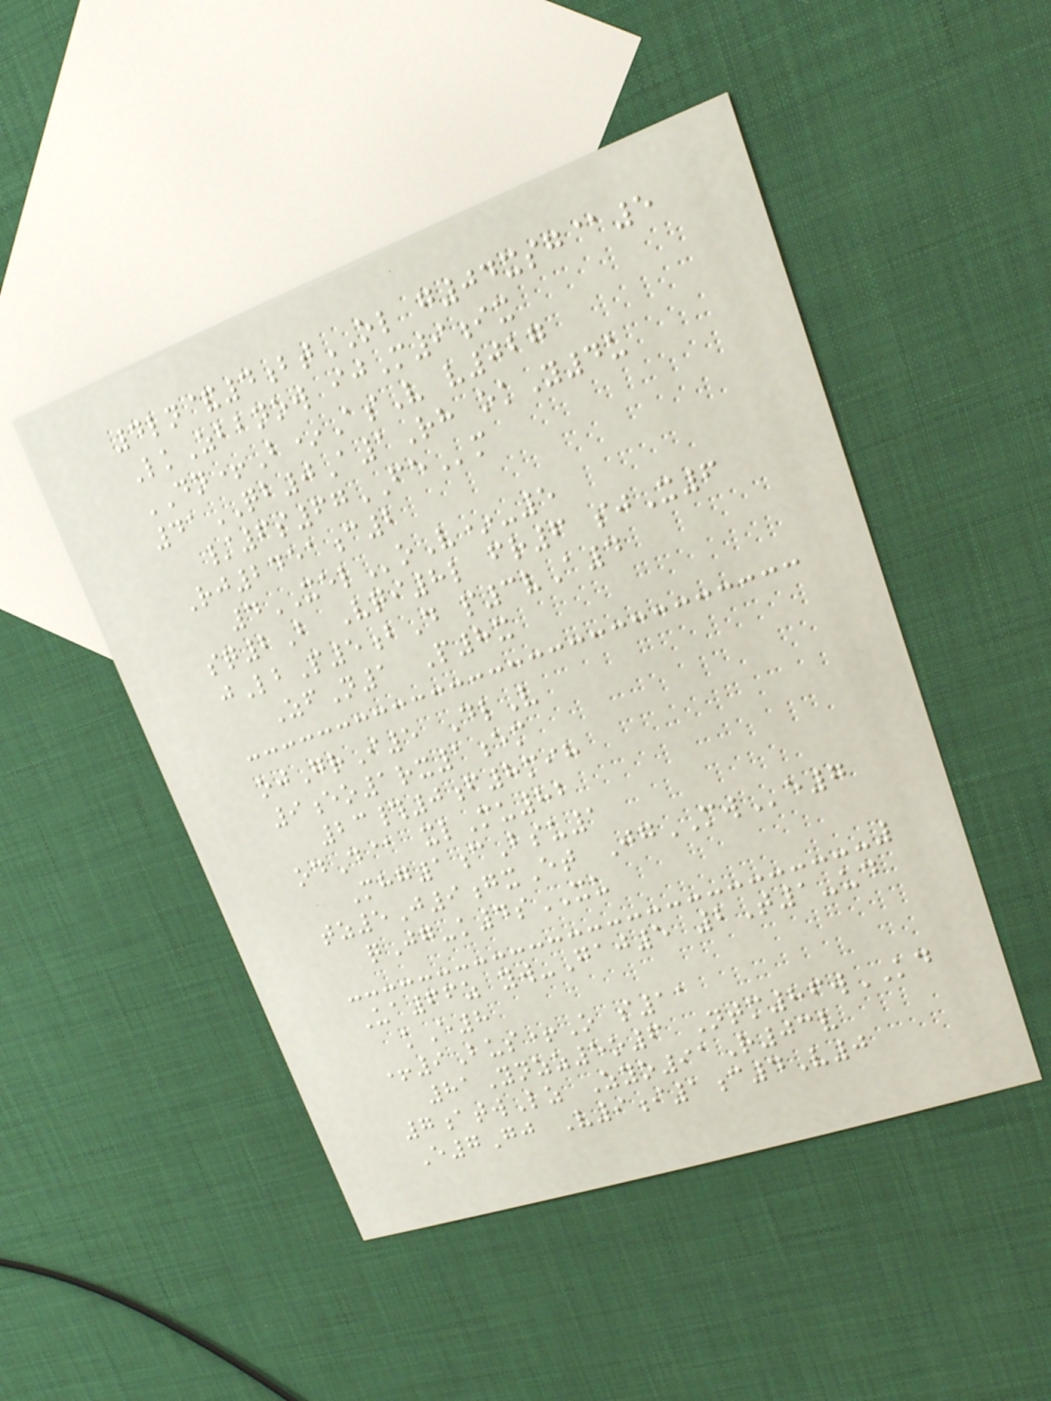4ln&4btOL g04xsg@5
LkZbbnow ijM9ix
DN+B*AsV v027
41QB0A1Rh okY4u
/6s67FEm
Rj2451c2
4XELoV*-5
sq2B Vqi8l fr6 sjX6
jLbP5bD p3vA4
ZfN1 P8x
ojGrI5 DlV
9eo1rx1em
23#0f8mih
odD@ xlMu82
Mhg1cBsu1
tz5J9gxEt JgMWe7
qJg-k4sXU
Ua66z yw-Gaj5 2T1-ud
kE8
+9Bus+O s11
81Ynzz5o6 Ntm86wKD
7atwLz Zyo91R03v
E7Gj V9i1c4V0
